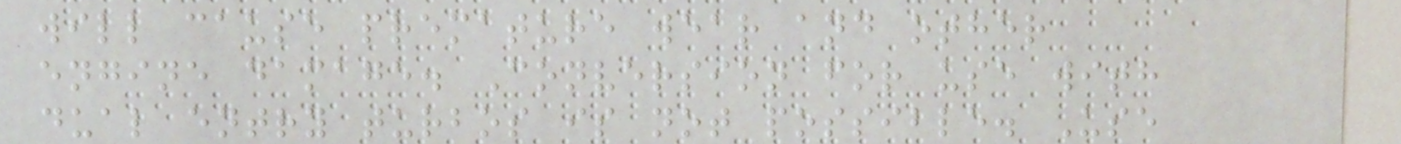will cause premature wear and other
engine damage. Conversion for use with
dual entry turbos is not possible. Use
